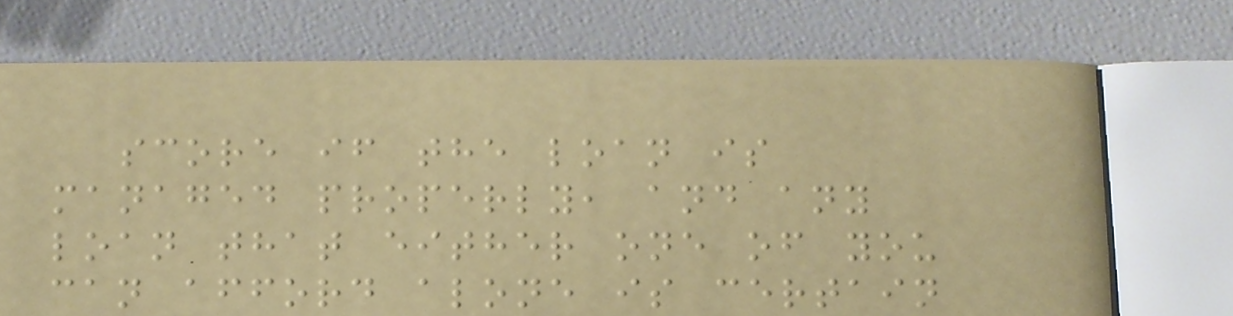score if the loan is
managed properly, and any
loan that either one of you
can afford alone is certain
